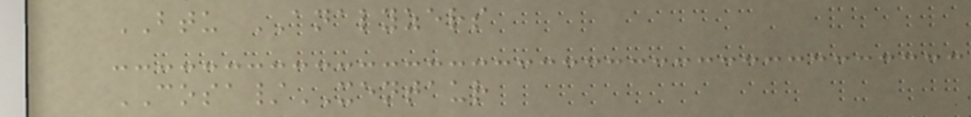BTU ANALYZERS
COSA/XENTAUR
